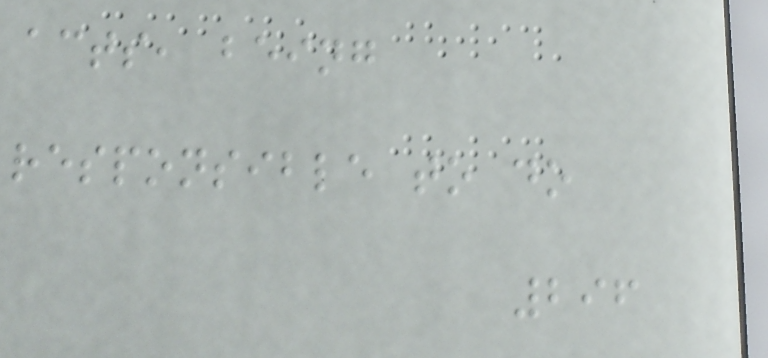acts, being
responsible to do
296
